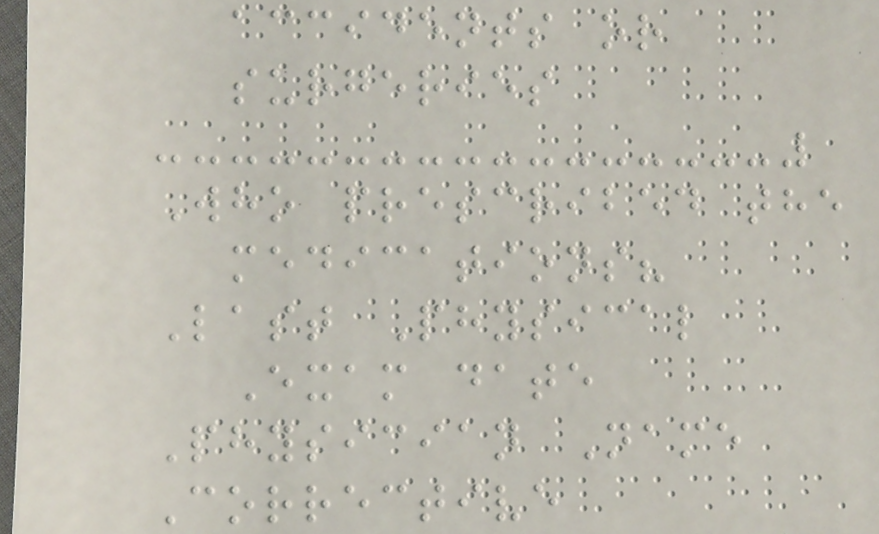accidents or
surgeries
Who prescribed the
medications?
Last Physical
Exam date
Physician Name
Corrective
